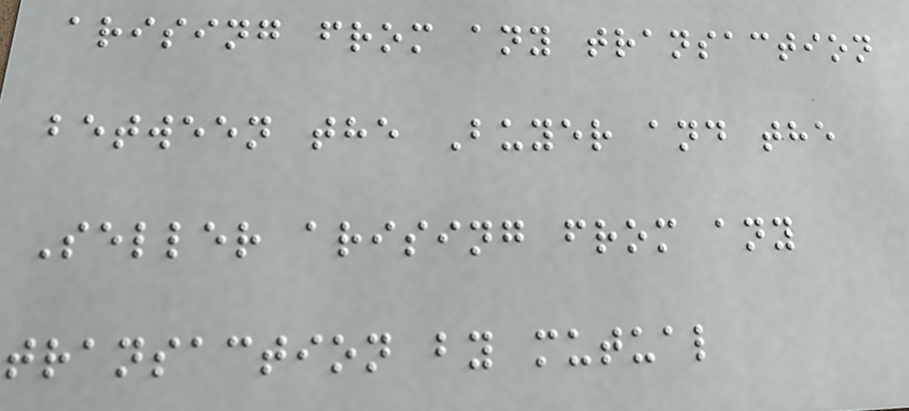arising from any transaction
between the Buyer and the
Seller arising from any
transaction by mutual
